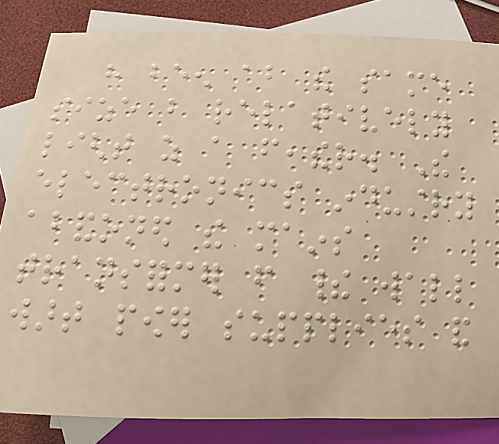have been about the same
size but relatively
light as a feather. The
electronics industry
abandoned the mains
transformer from their wall
wart power supplies and
